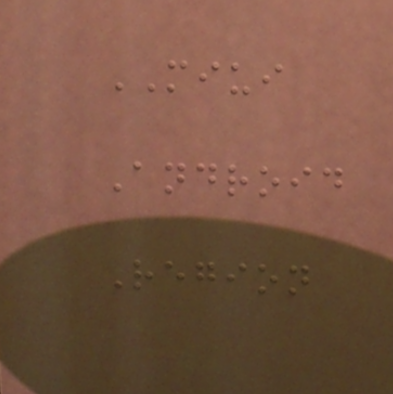MIUI
Android
Region
